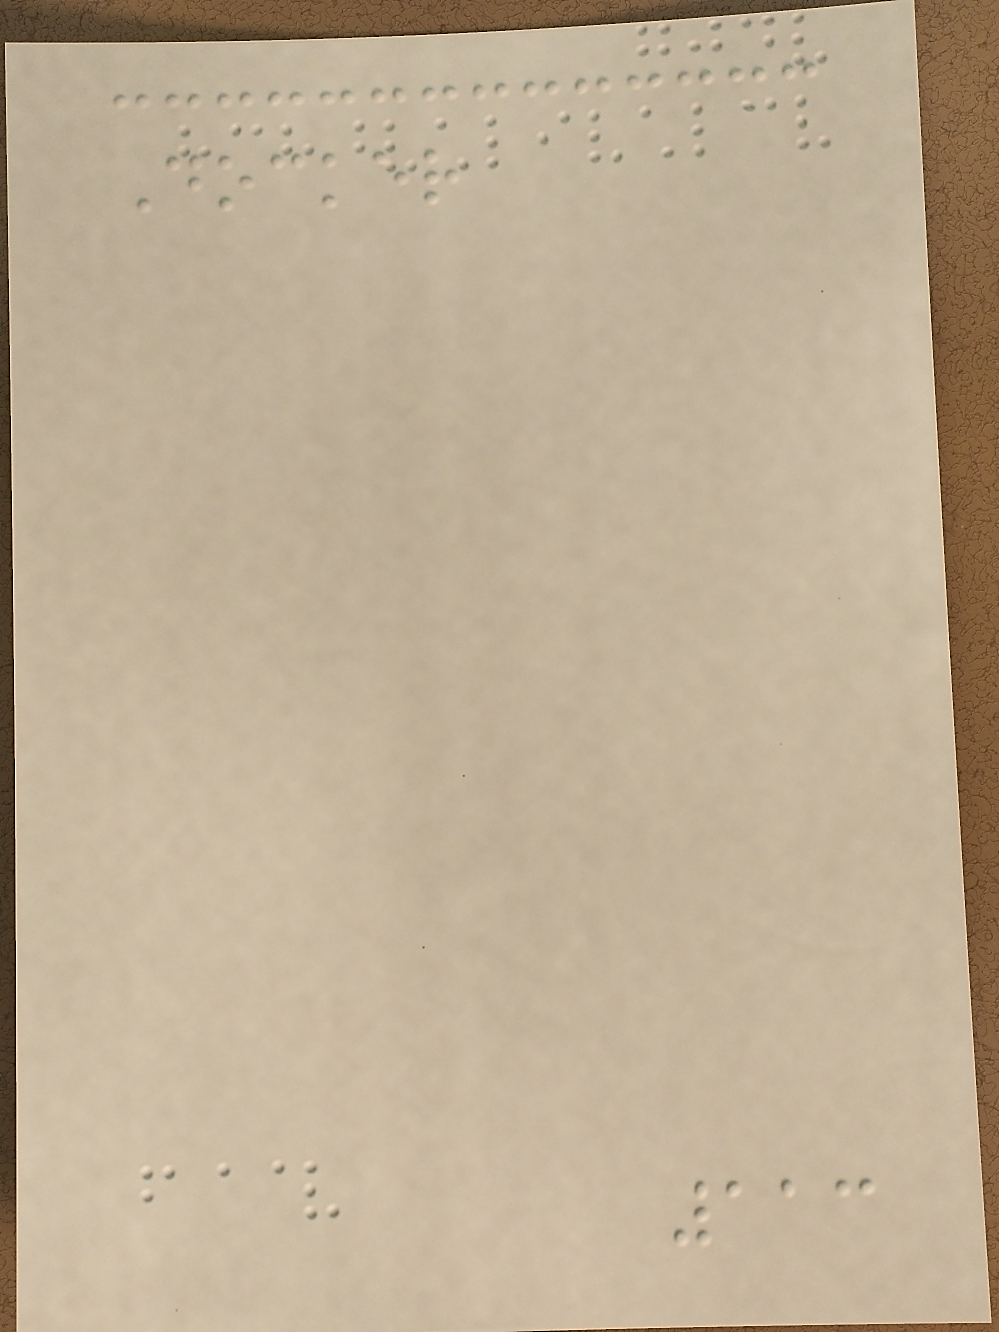Docker
113
